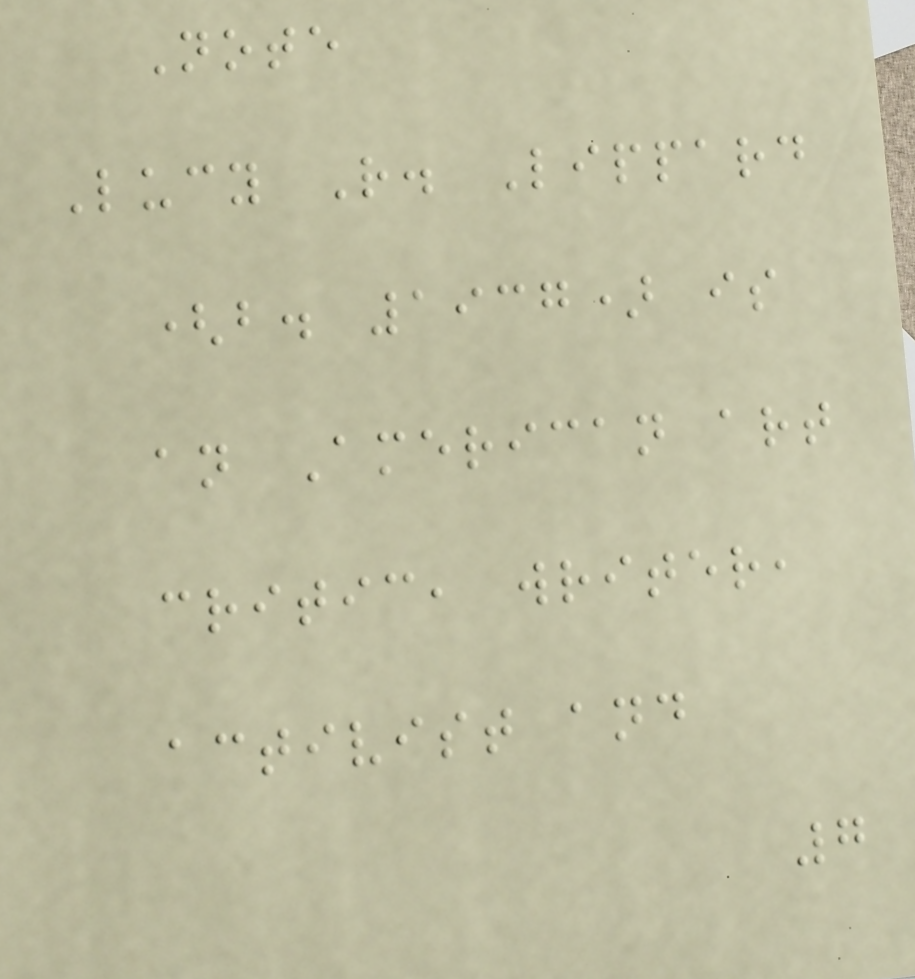Note
Lucy R. Lippard
(b. 1937) is
an American art
critic, writer,
activist and
7
